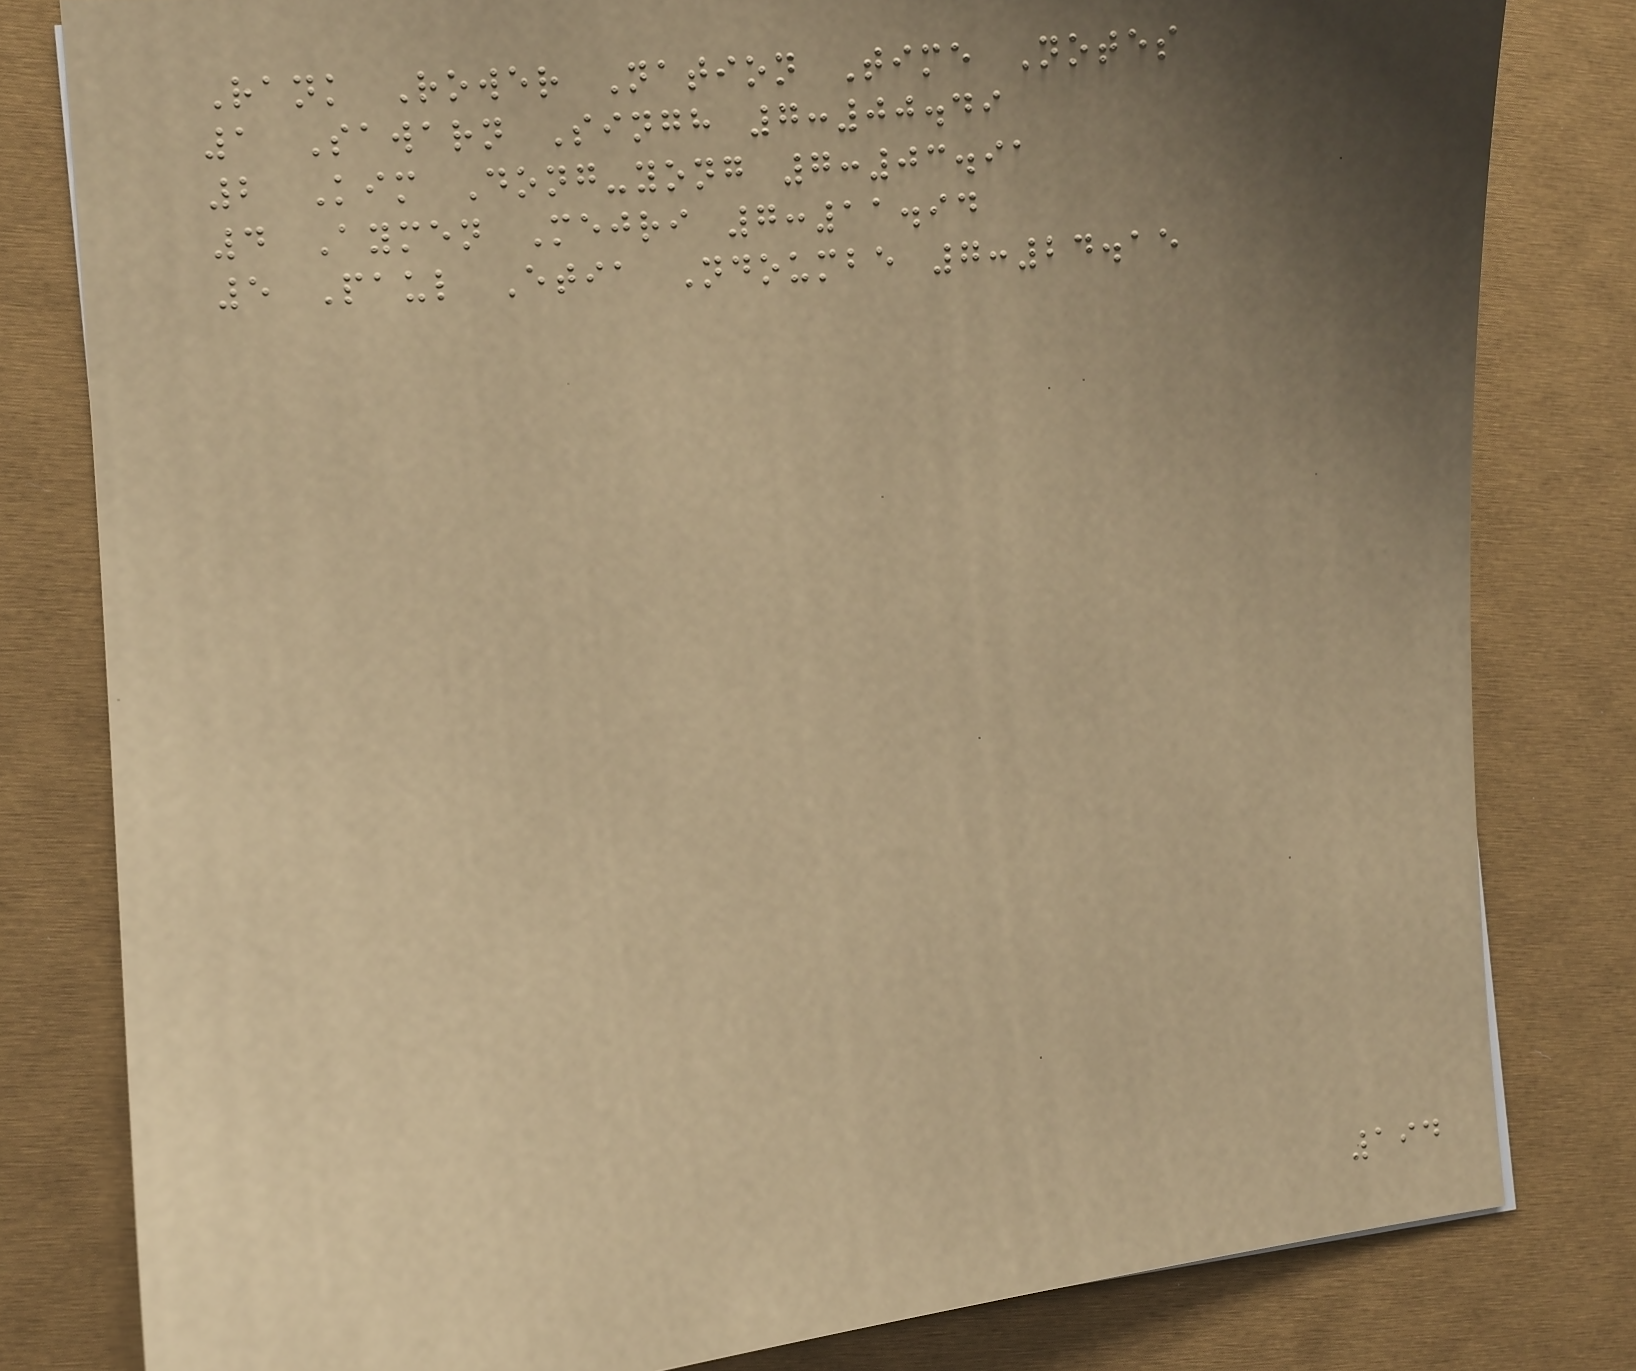Rank Rower Nation Time Notes
1 Sawarn Singh 7:00.49
2 Kim Dong-yong 7:03.91
4 Aymen Mejri 7:11.94
5 Paul Etia Ndoumbe 7:24.15
194
